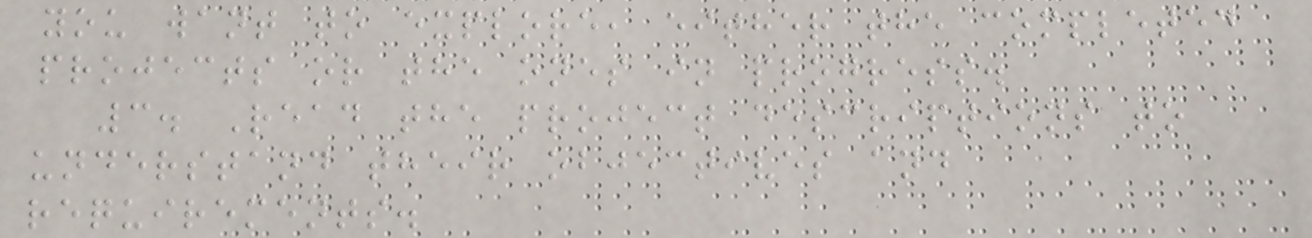you want to explore, either the completed
projects or the ones in progress.
3. Read the project descriptions to
understand their objectives and
requirements.
